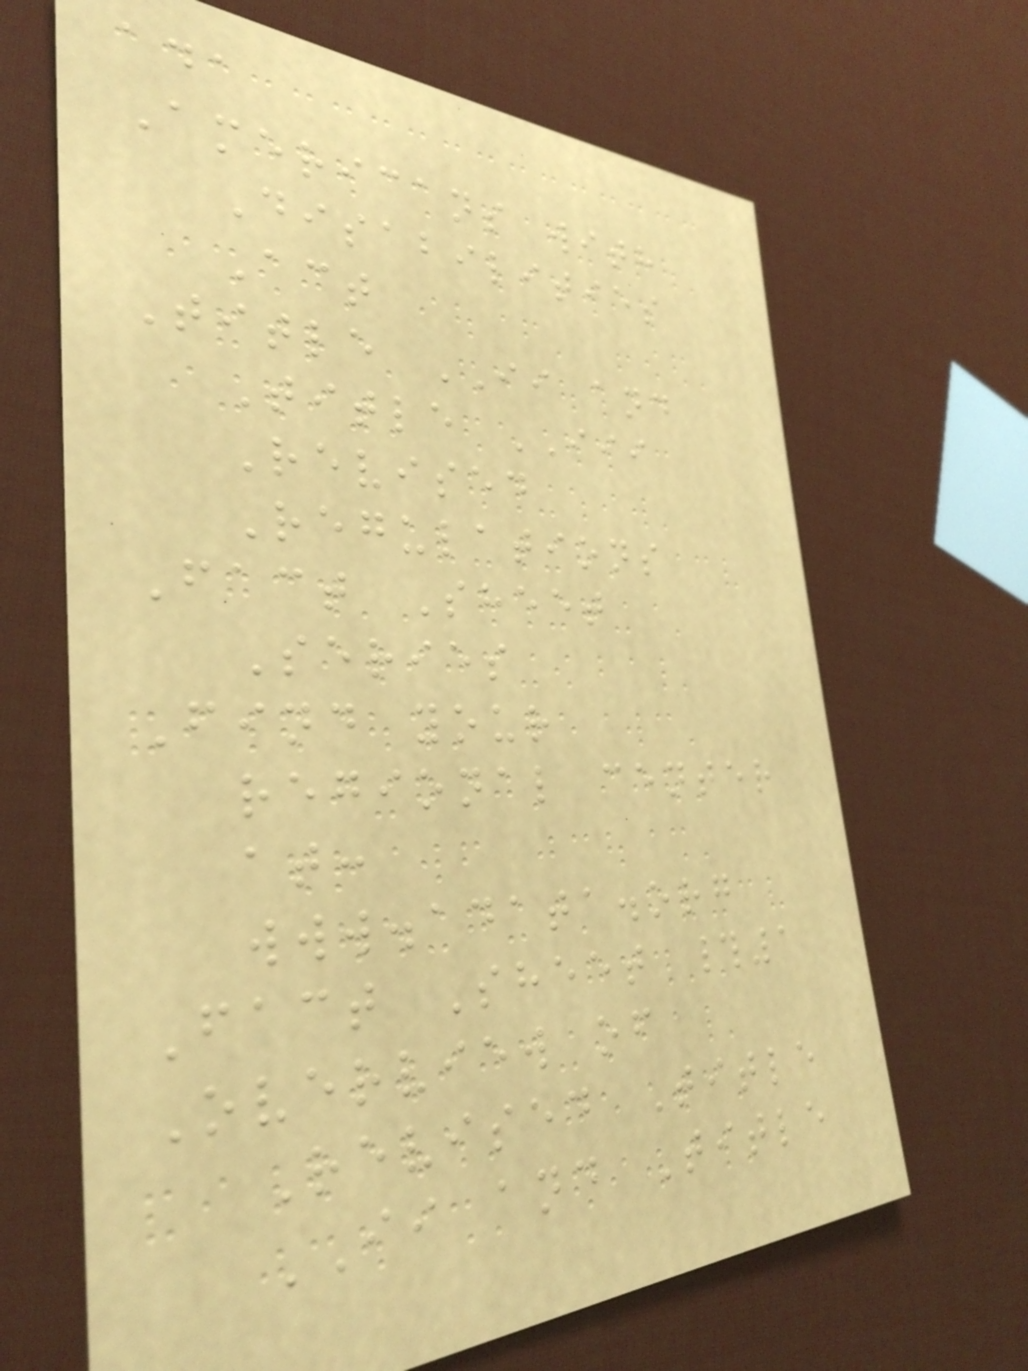ada
Americans with
Disabilities
Act
Title II and
Title III
Revised
Regulations
Fact Sheet
Series
Find your
regional center
at:
www.adata.org
Fact Sheet #1
Overview of
Revised Title
II and Title
